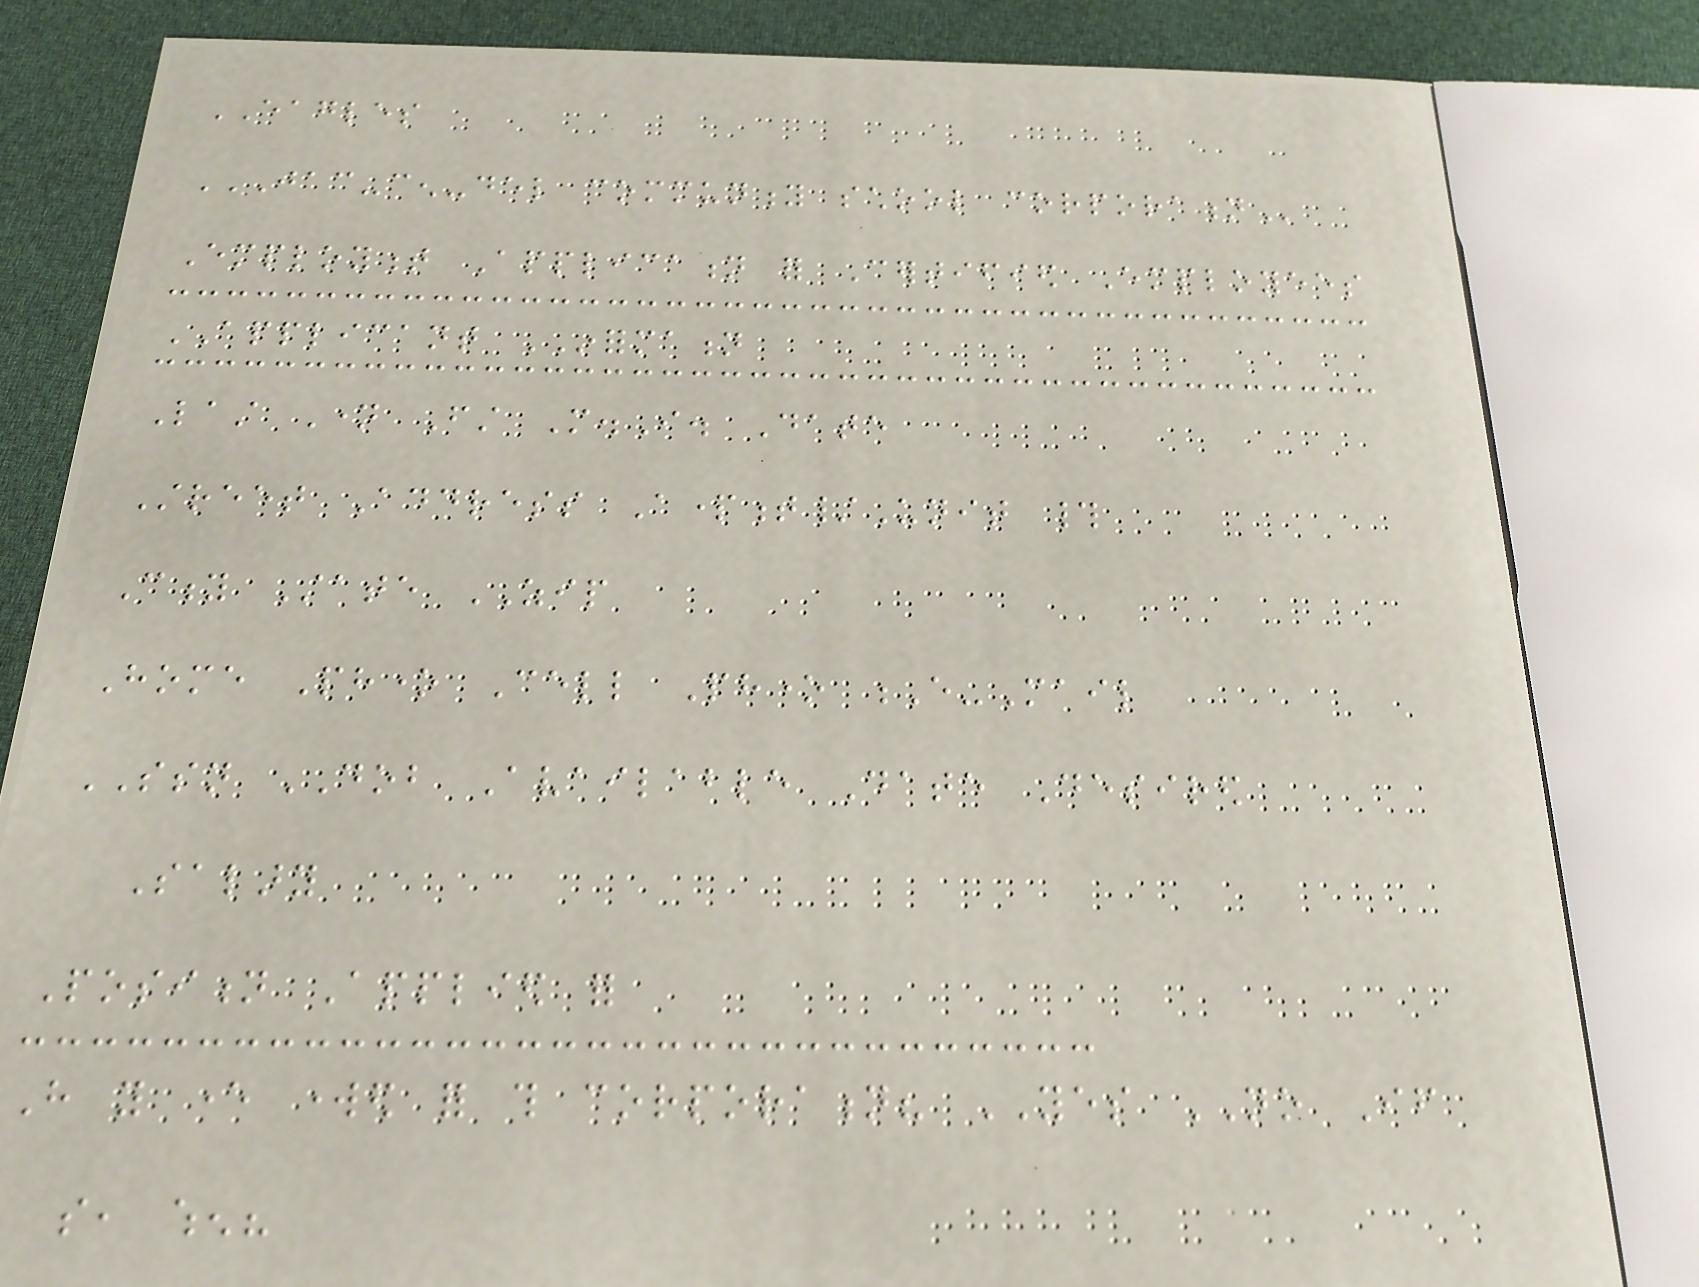EAGLES
JAC-CEN-DEL COMMUNITY SCHOOL CORPORATION
Employment Application for Certified Employees
APPLICANT INFORMATION
Last Name First M.I. Date
Street Address Apartment/Unit #
City State ZIP
Home Phone Cell Phone E-Mail
SSN DOB Available Date Desired
Salary
Position Applied for
Have you ever worked for this corporation? YES NO If
so, when?
